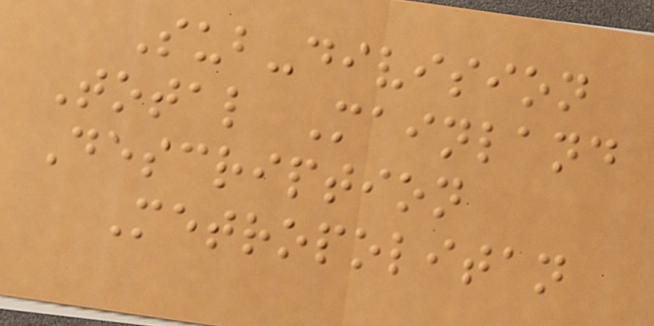Sub-division
Total Mainland
Description
Metropolitan
